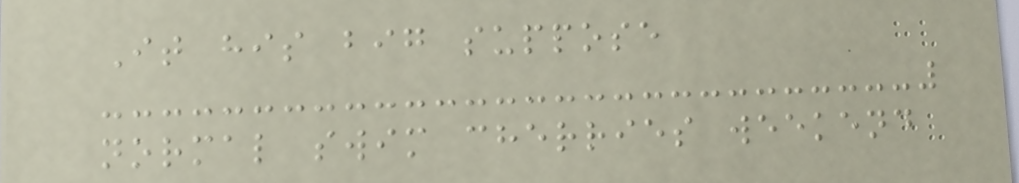It his big suppose
normal swim cherries weekend
